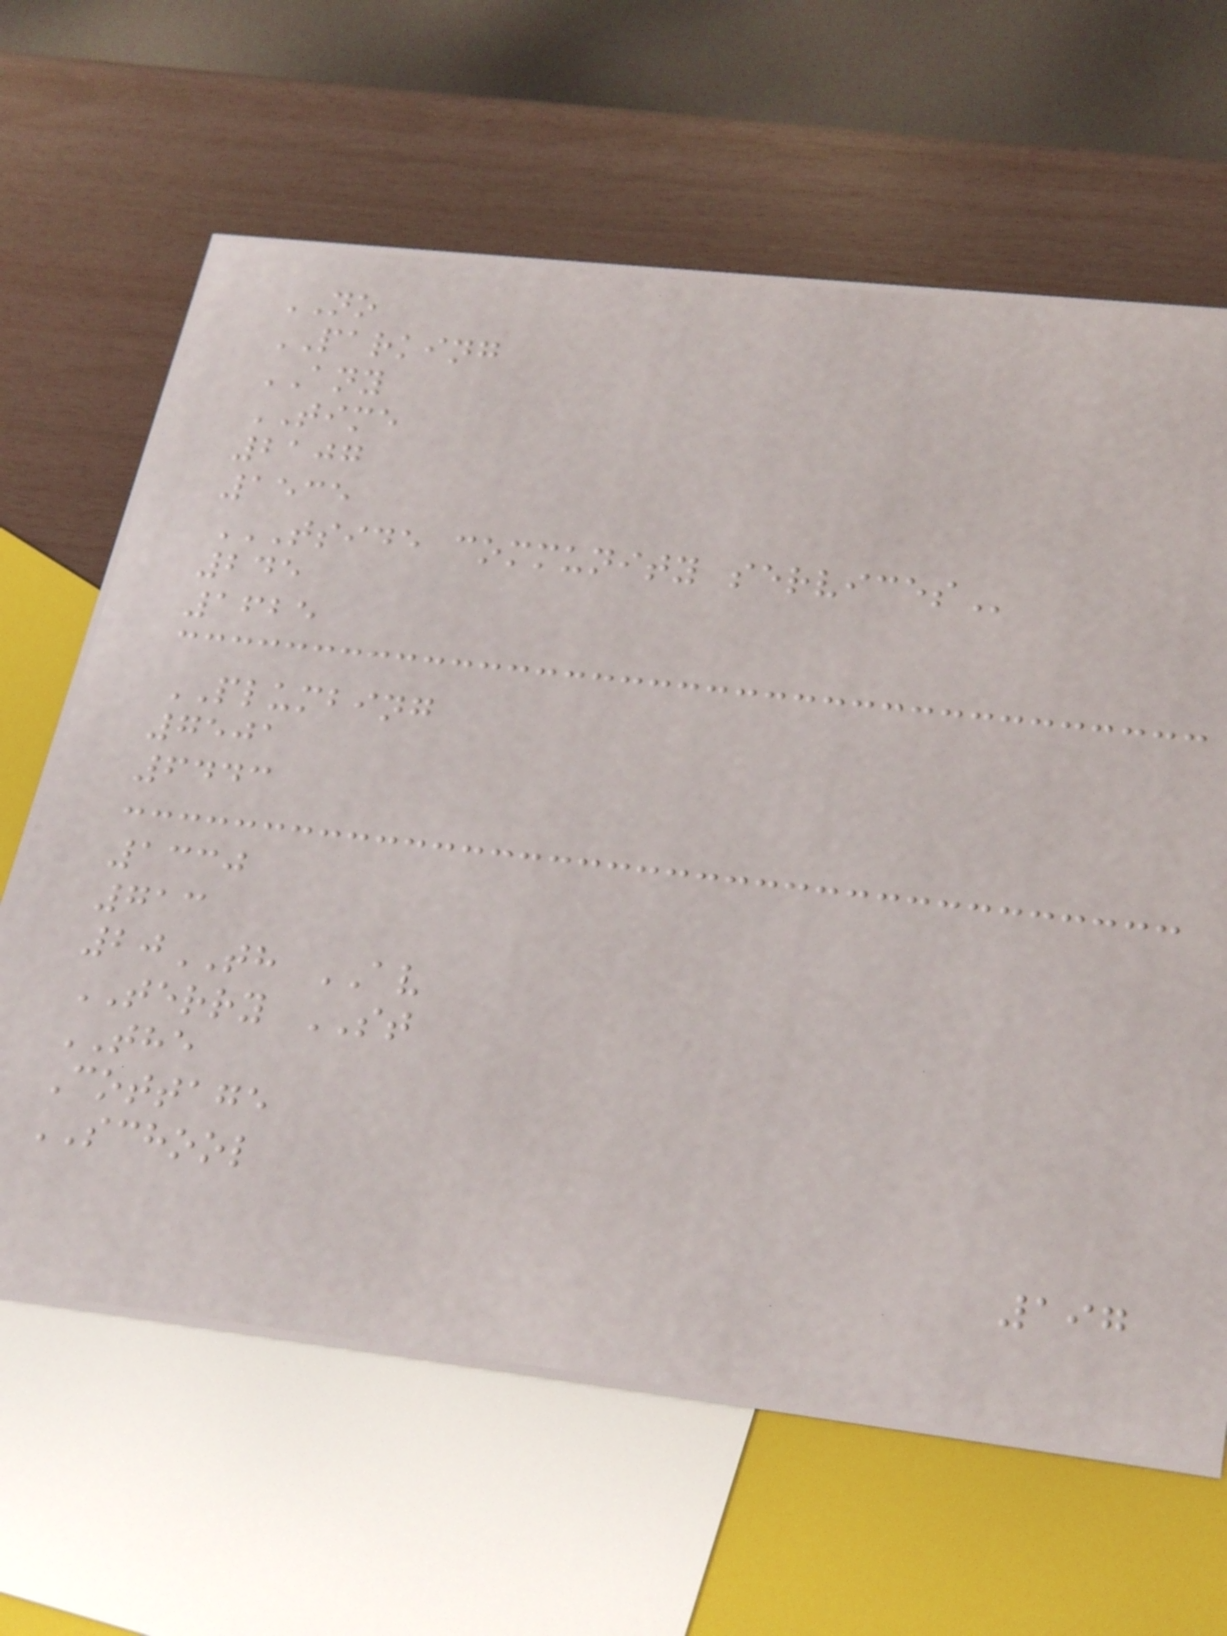NO
PARKING
ANY
TIME
2107
1535
TSIDE COMMUNITY SERVICES
245
1625
PLUMBING
7501
6443
1330
713
20TH AV
TERRY ST
THE
Cottage
SCHOOL
197
